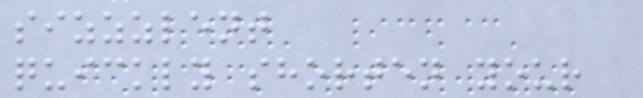sizzzlent
quickly shorten your
